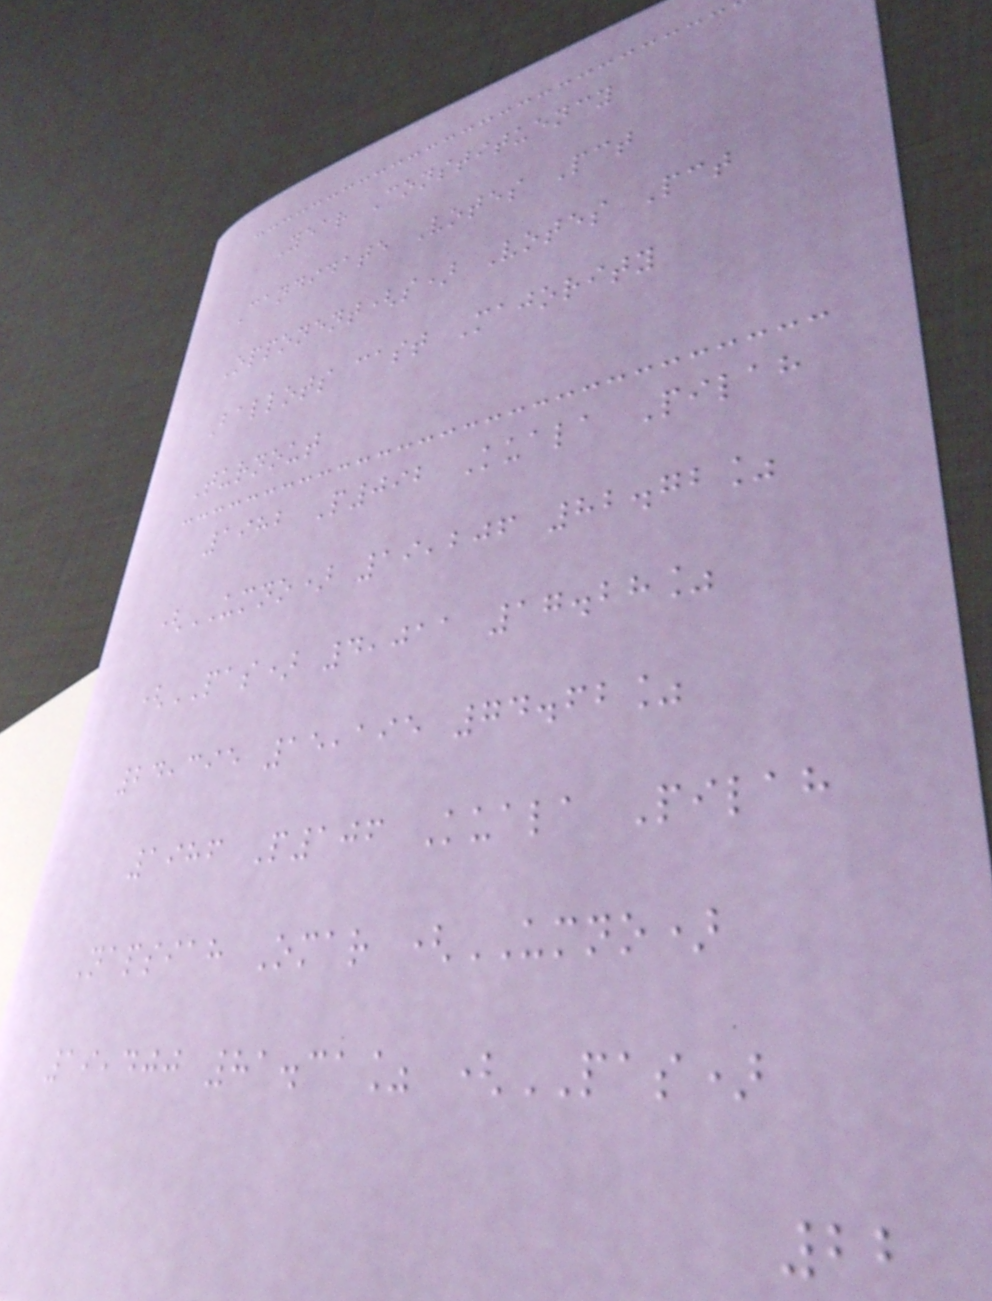Year Constituency
Candidate Votes Pct
Opponent(s) Votes Pct
Ballots cast Majority
Turnout
1982 P092 Kuala Pilah
(UMNO) 19,206 82.72%
(PAS) 4,011 17.28%
24,395 15,195 74.62%
1986 P106 Kuala Pilah
Napsiah Omar (UMNO)
19,400 81.31% (PAS)
22
